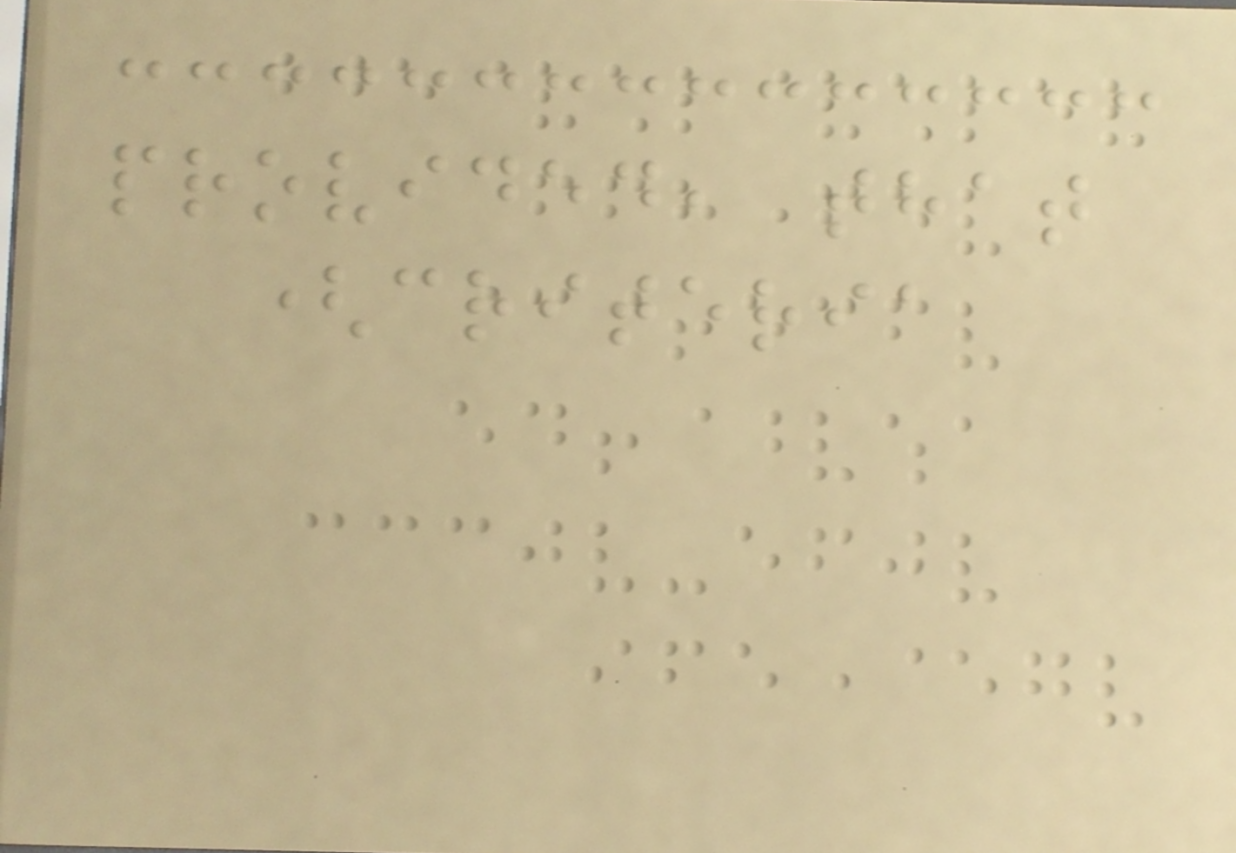provided, that
(criteria
